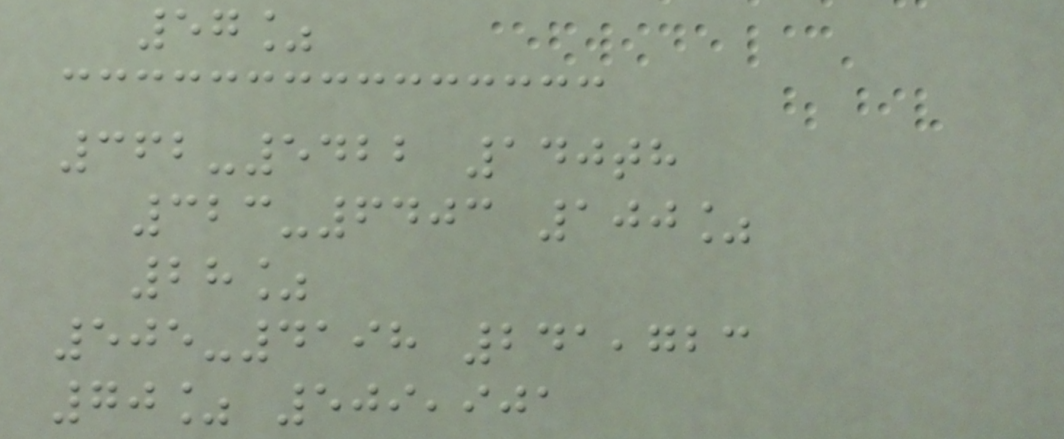57%
362-5422 140th
323-6403 100%
28%
505-4198 241,723
70% 509,901
